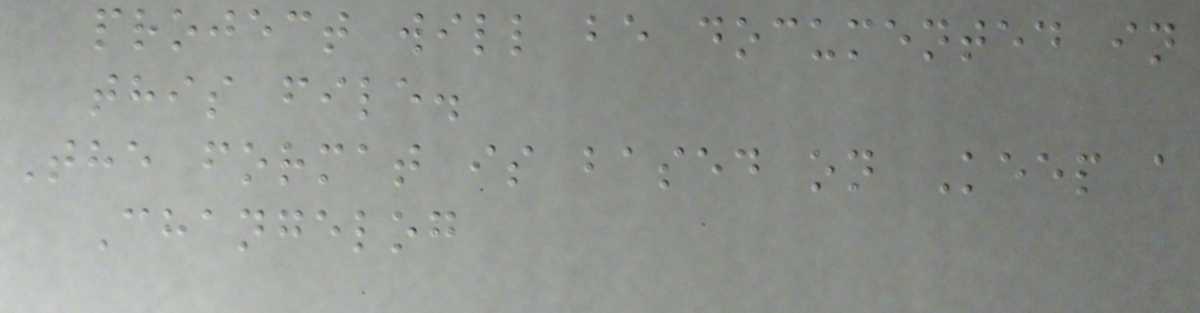project will be documented in
this file.
The format is based on Keep a
Changelog
